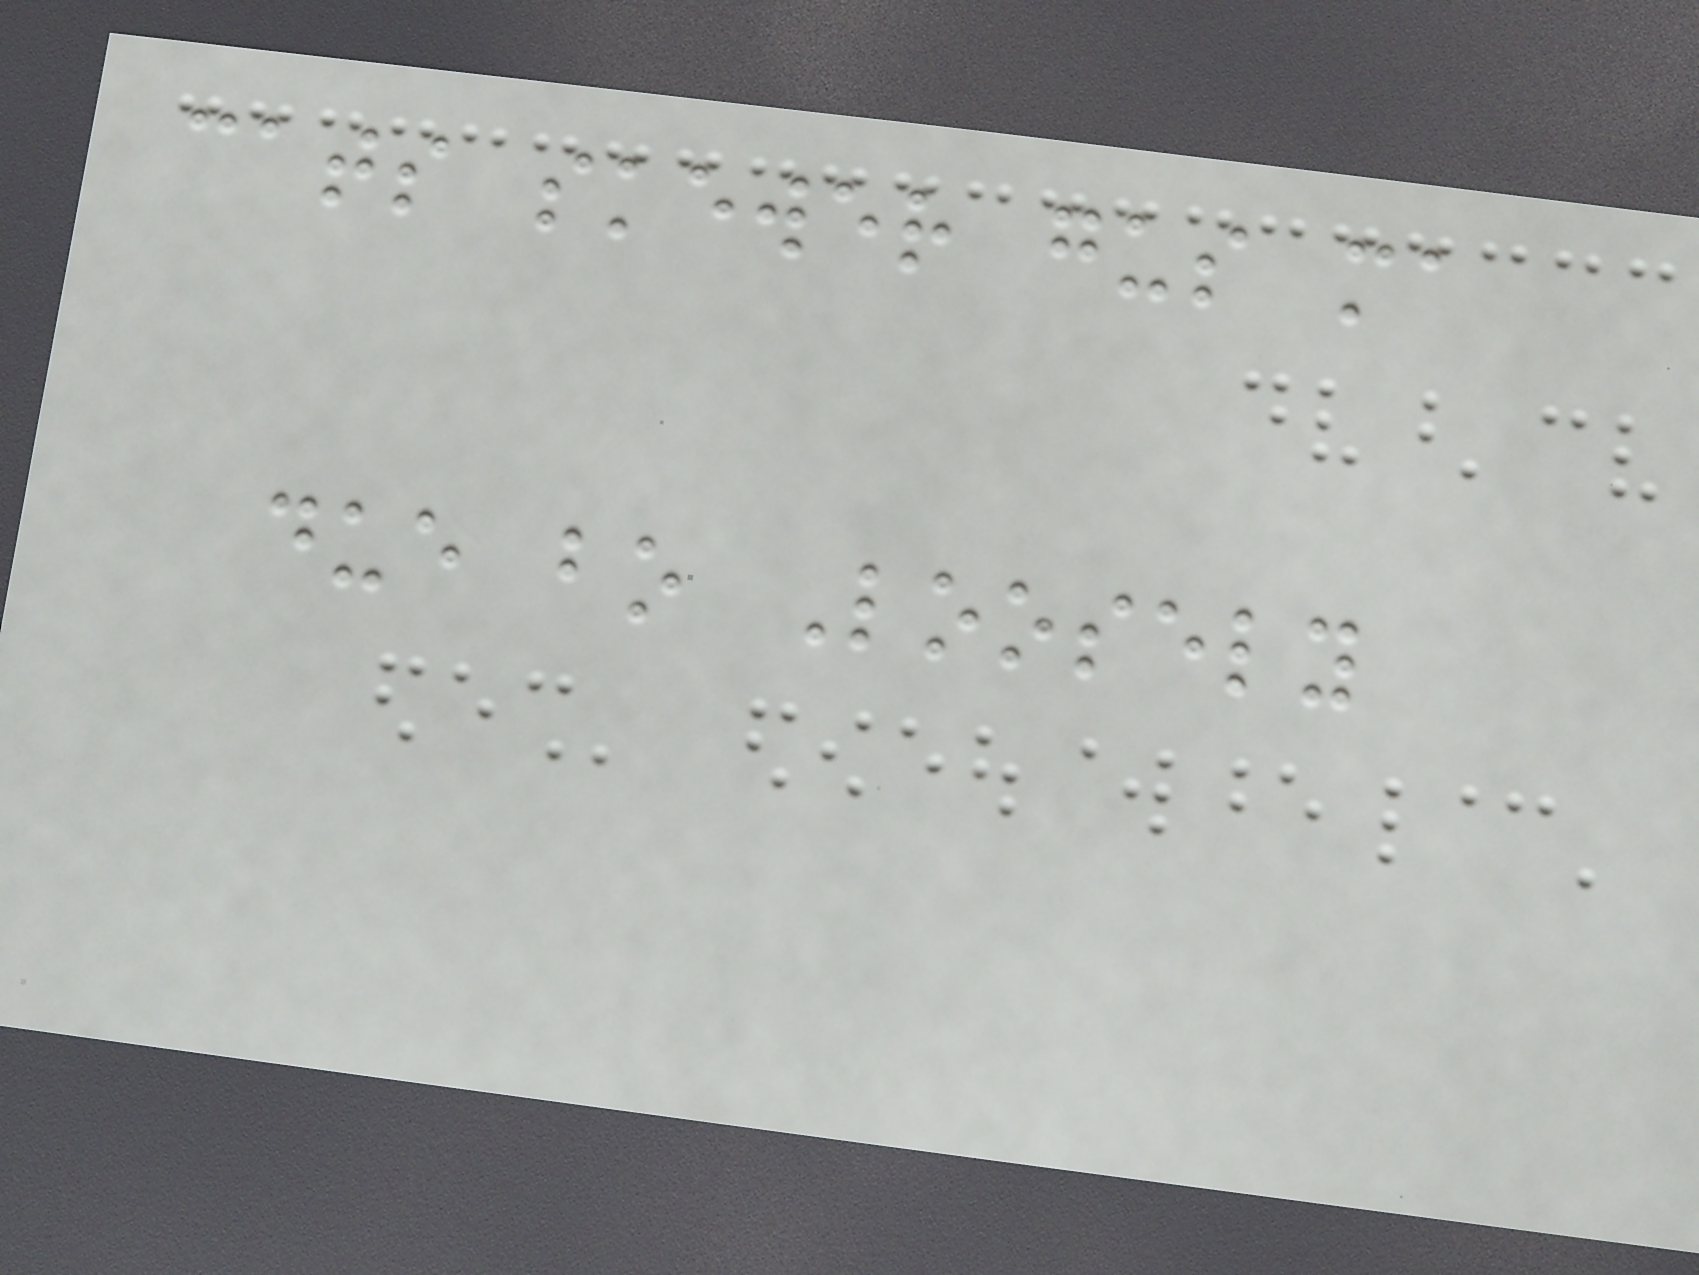cats skewer gus ma
due bo Loosely
